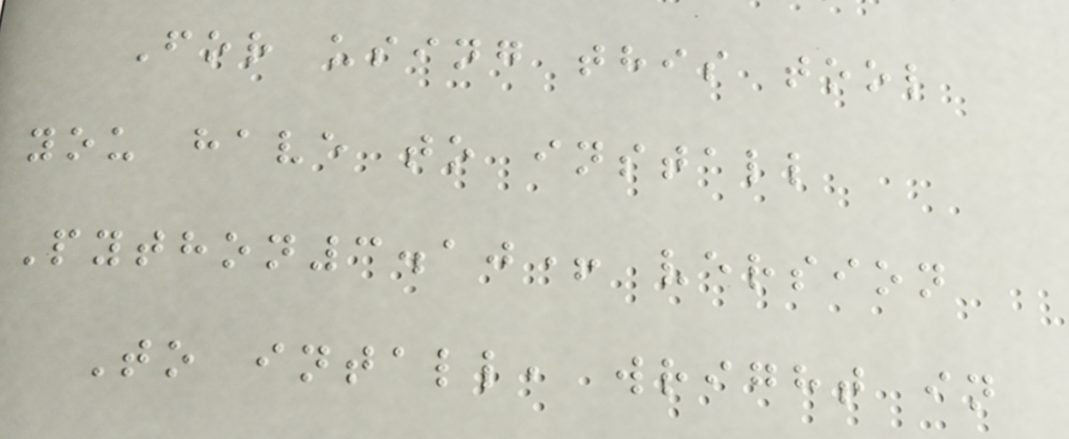For using this tool
you have to install
Python3.10+ version
To intall, wright in
